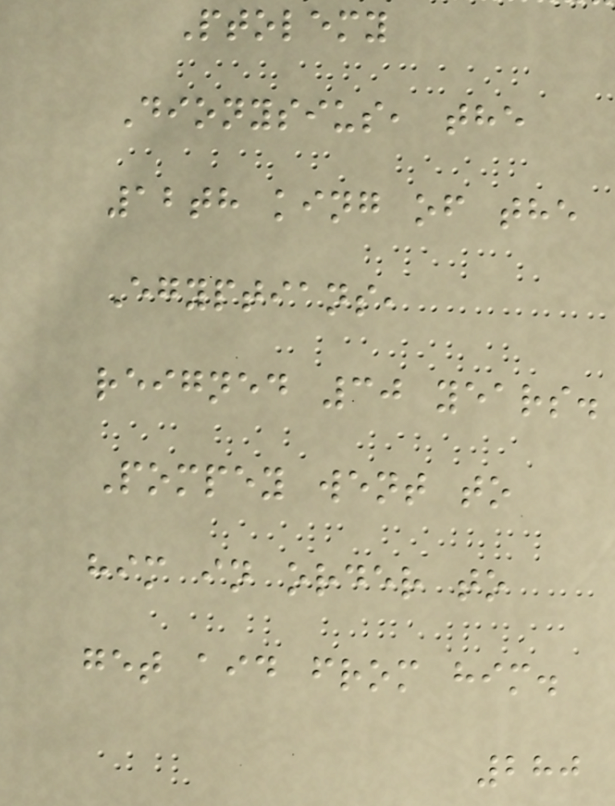Ptolemy
Dionysius, the
12th king of the
Egyptians,
reigned 30 years.
Pompey went to
him in order to
get aid from him.
280
